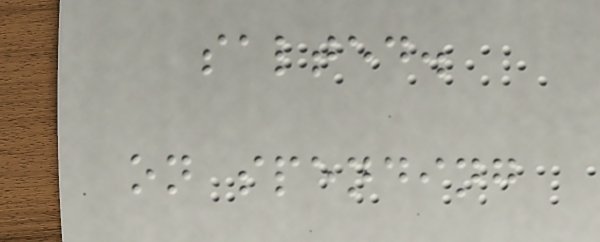salted.
on spending
